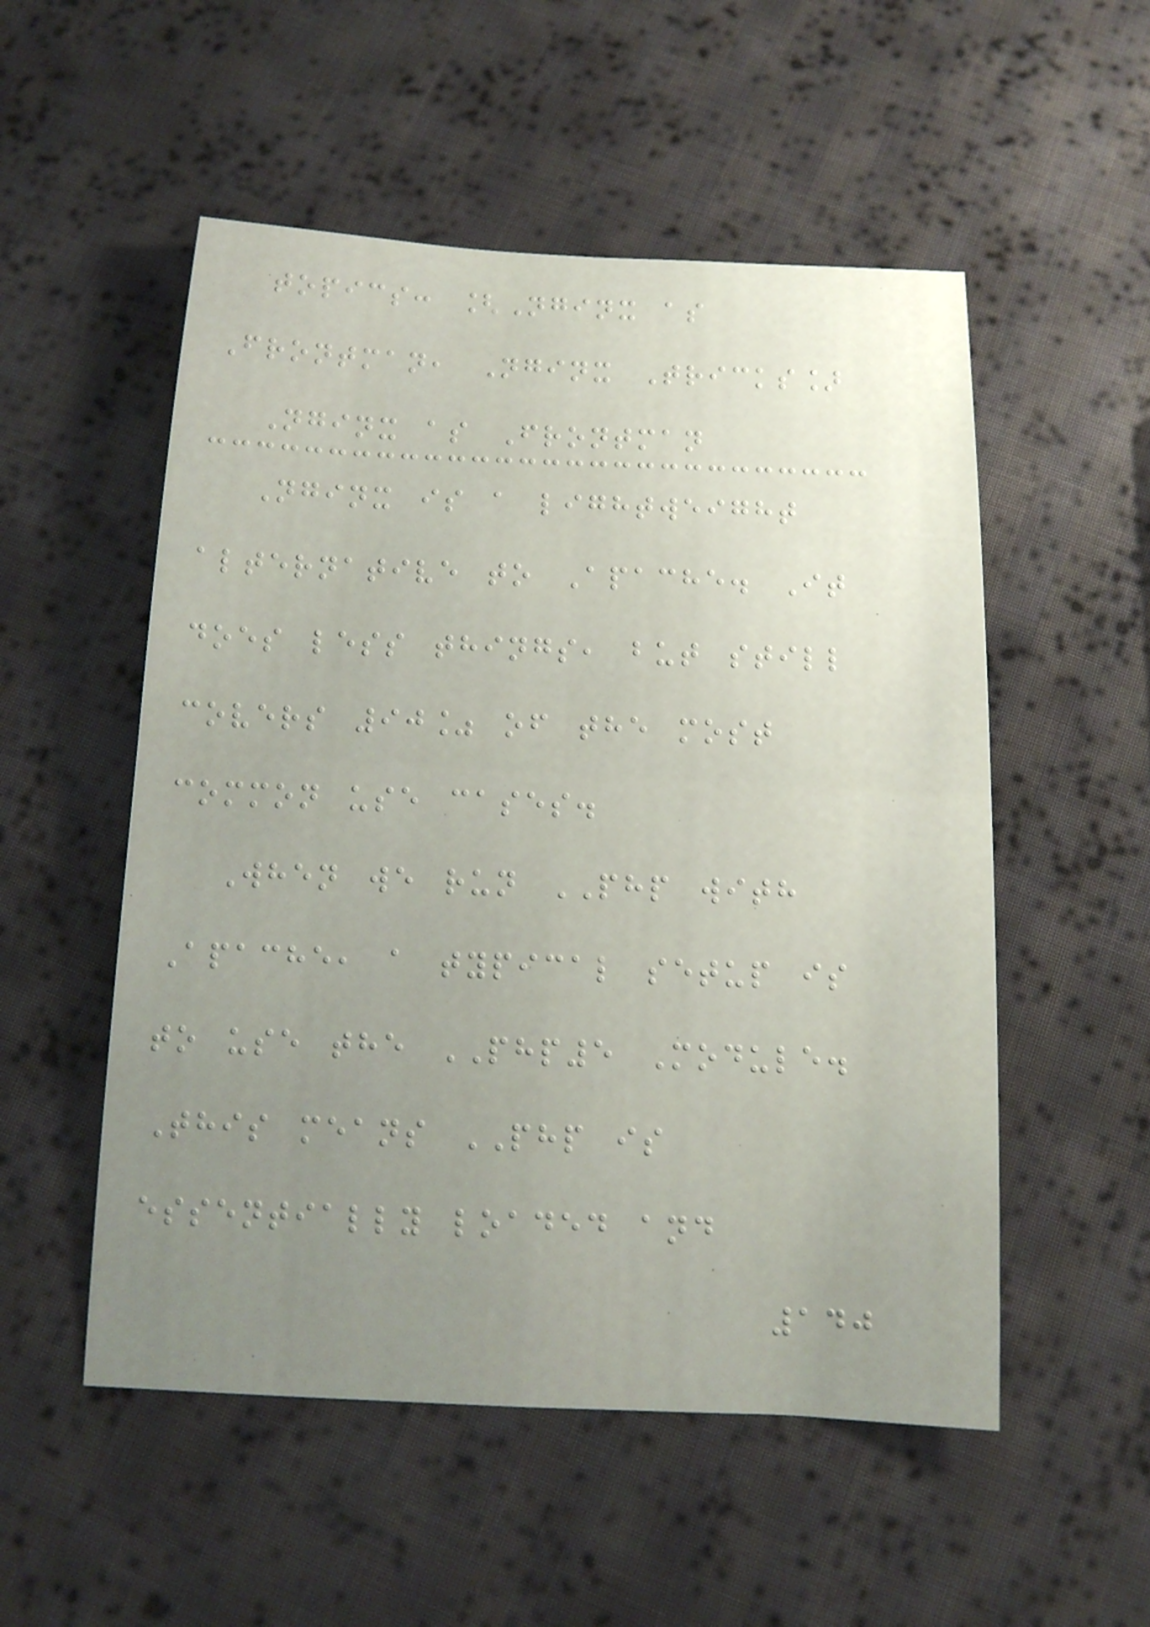topics: [Nginx as
Frontman, Nginx Tricks]
Nginx as Frontman
Nginx is a lightweight
alternative to Apache. It
does less things, but still
covers 90% of the most
common use cases.
When we run PHP with
Apache, a typical setup is
to use the PHP5 Module.
This means PHP is
essentially loaded and
140
